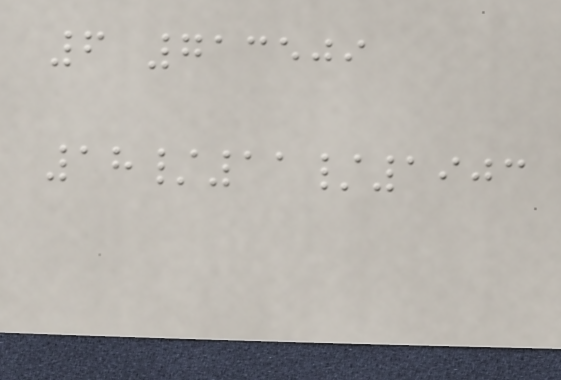6 713509
18/11/1903
